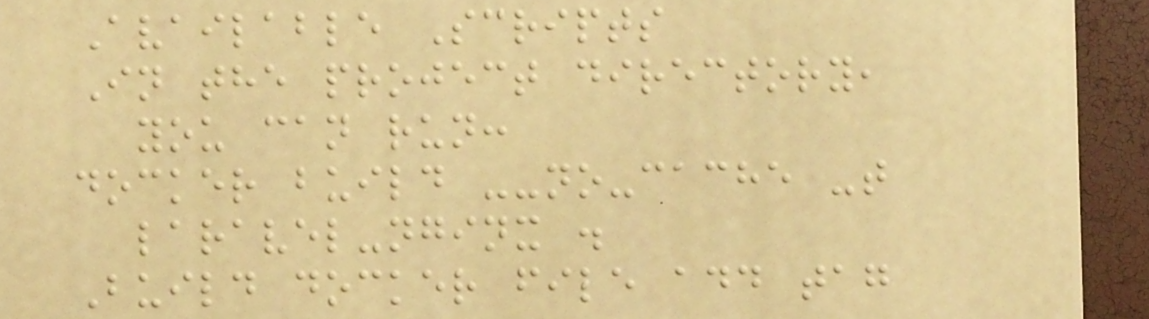Available Scripts
In the project directory,
you can run:
docker build --no-cache -t
laravel-nginx .
Build docker file add tag
